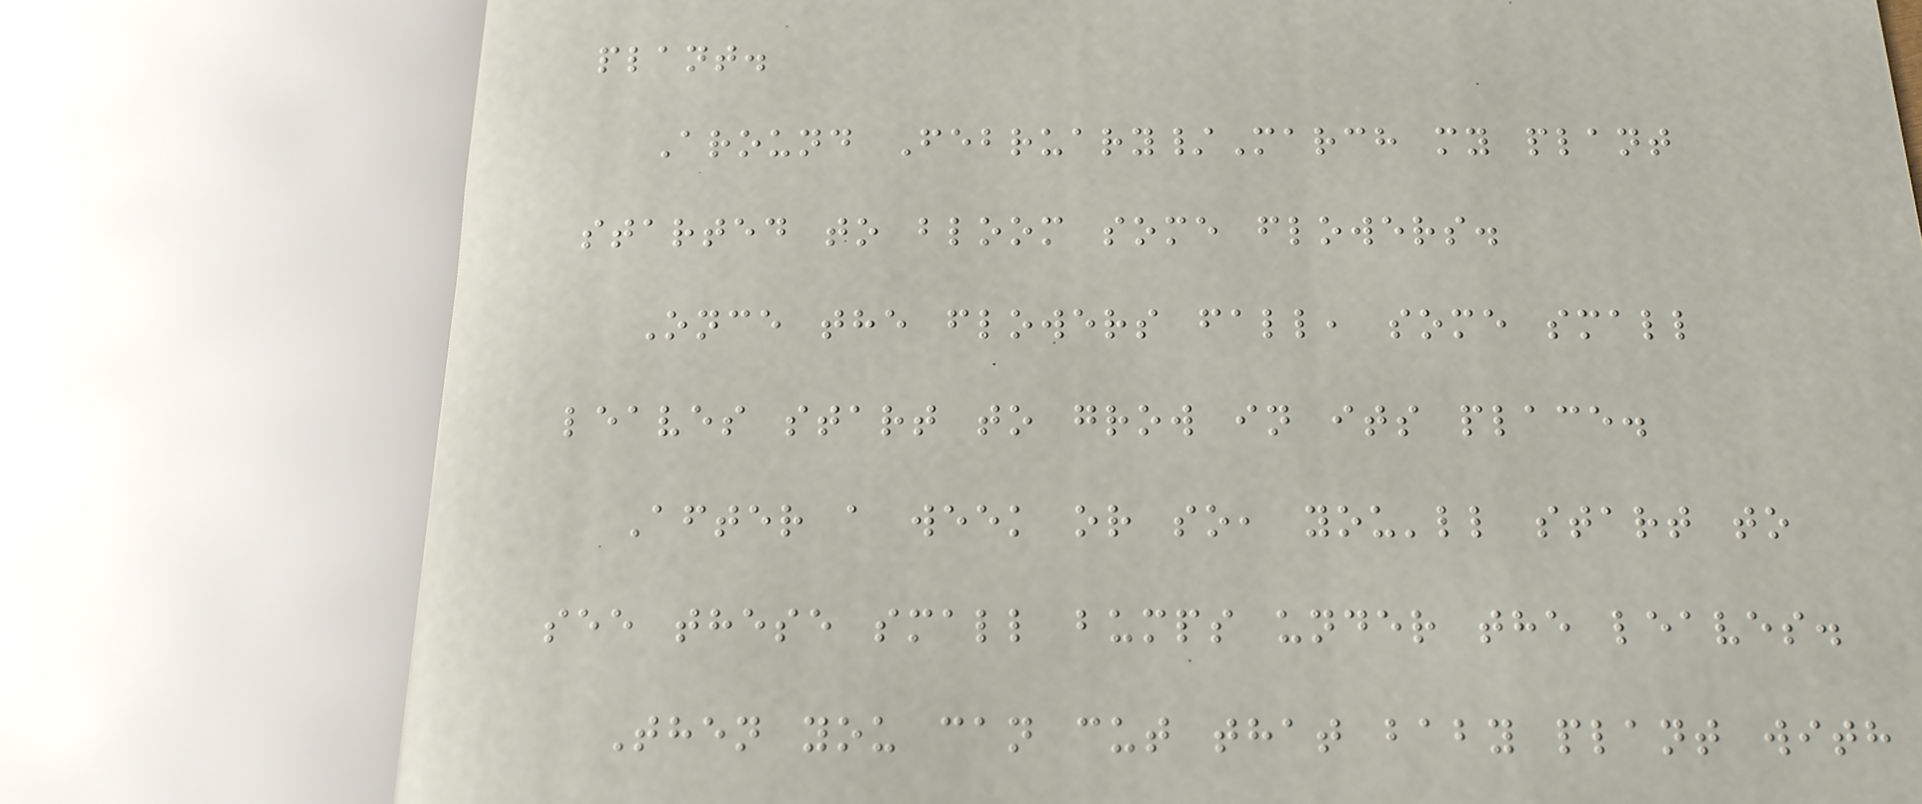plant.
Around February/March my plant
started to bloom some flowers.
Once the flowers fall, some small
leaves start to grow in its place.
After a week or so, you'll start to
see these small bumps under the leaves.
Then you can cut that baby plant with
